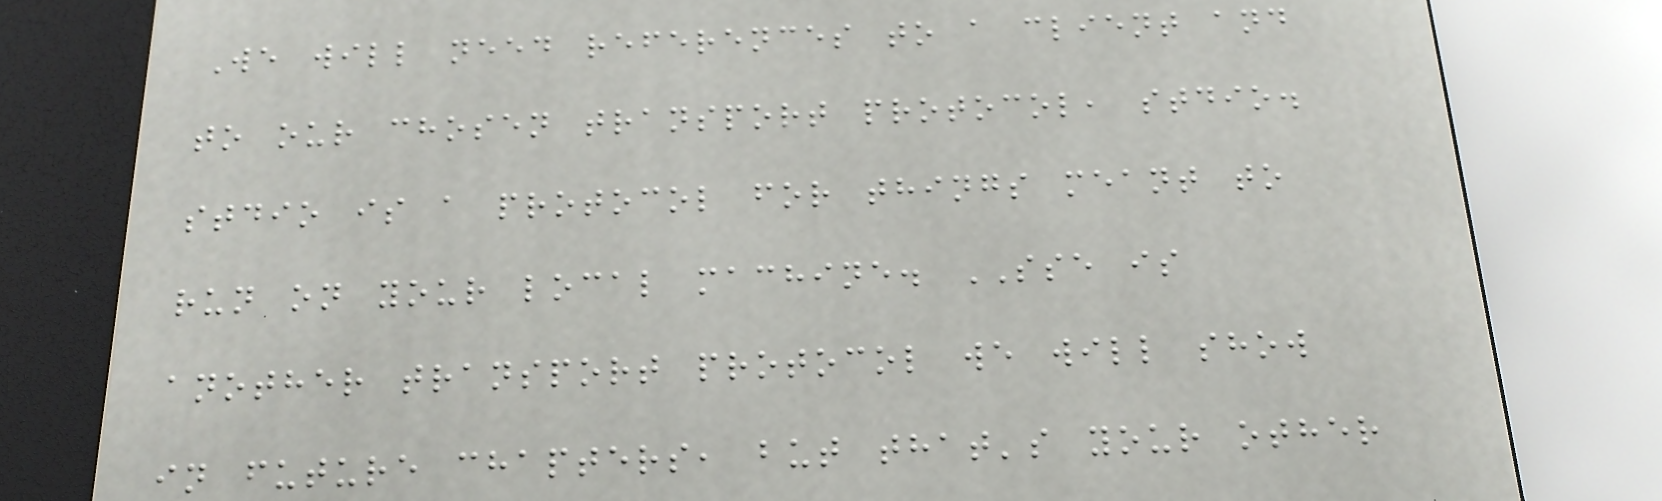We will need references to a client and
to our chosen transport protocol, stdio.
stdio is a protocol for things meant to
run on your local machine. SSE is
another transport protocol we will show
in future chapters, but that's your other
